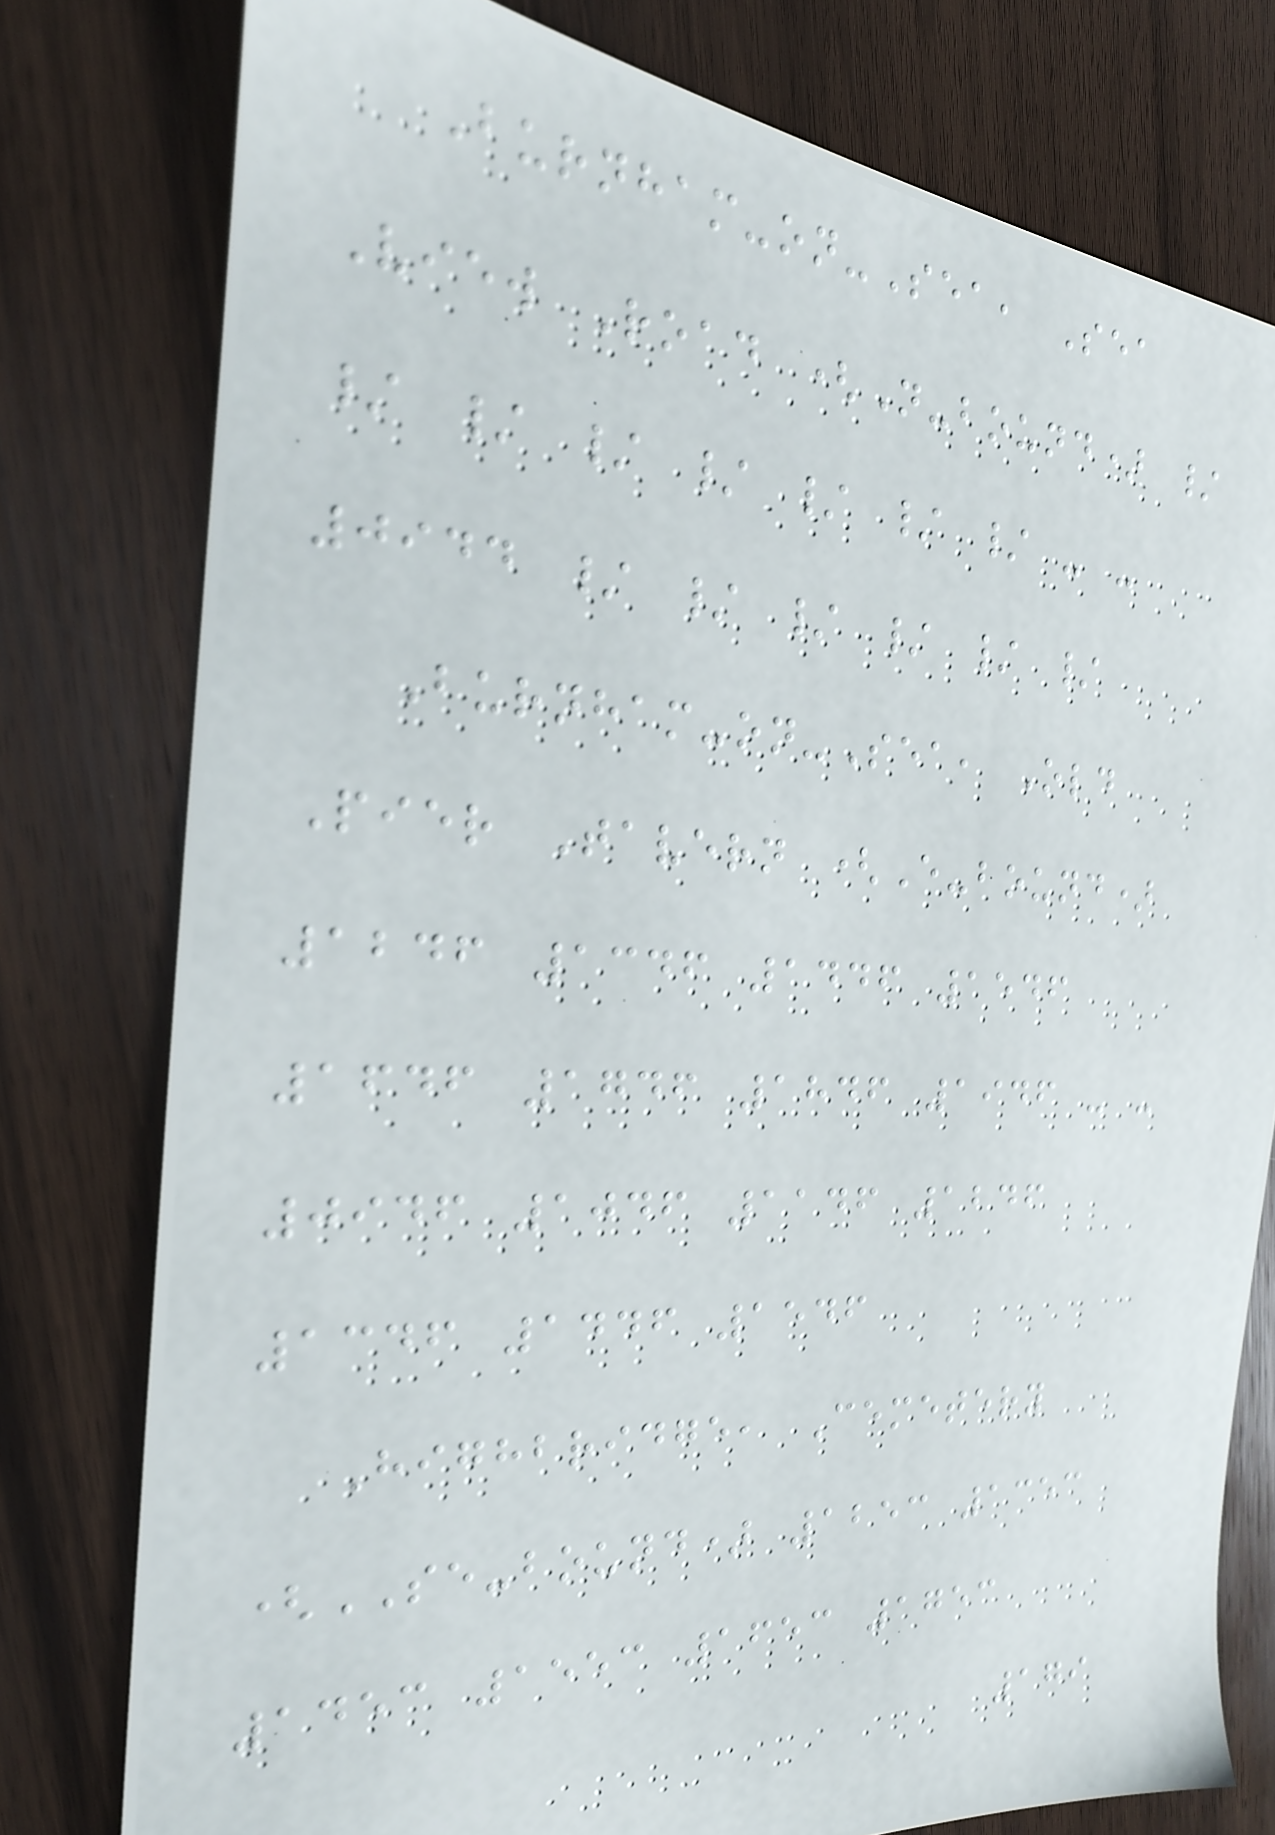Burnham-on-Sea, Sea
View Road (N-bound) /
/ / / / / / / - -
0944 / / / / / /
Burnham-on-Sea, Old
Pier Tavern (E-bound)
1246 1346 1446 1546
1646 1746 1846 1946 - -
0946 1046 1146 1246
1346 1446 1546
Highbridge, Cemetery
(SE-bound) 1253 1353
1453 1553 1653 1753
179
